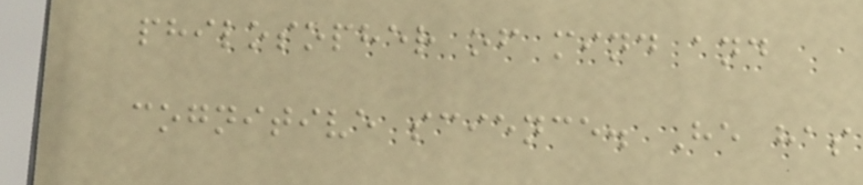philosopher of mind and
cognitive science. He has
